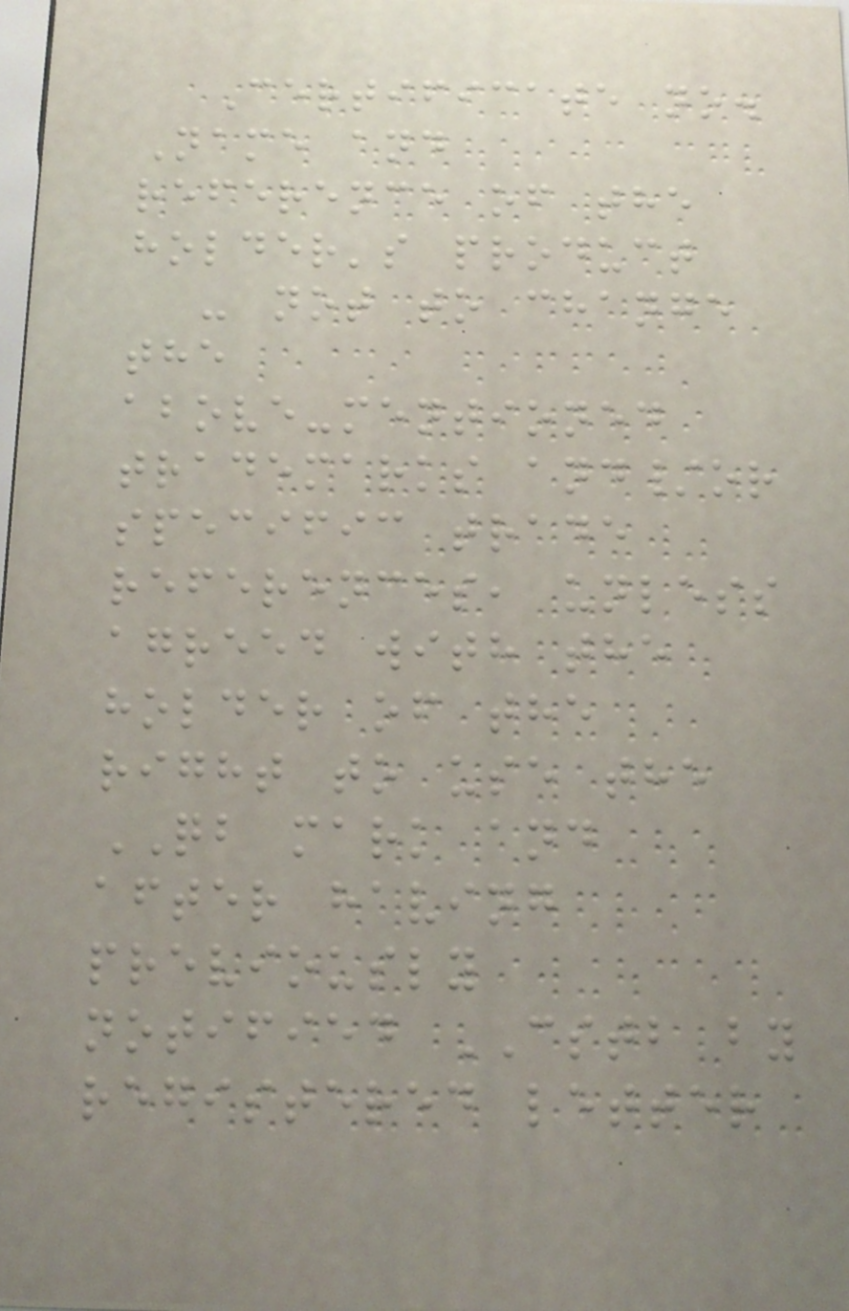Certificate no.
Name and
reference of the
holder's product
- not to change
the
above-mentioned
trademarks and/or
specific trade
references, unless
agreed with the
holder of the
right to use the
QB mark and
after having
previously
notified CSTB by
registered letter
